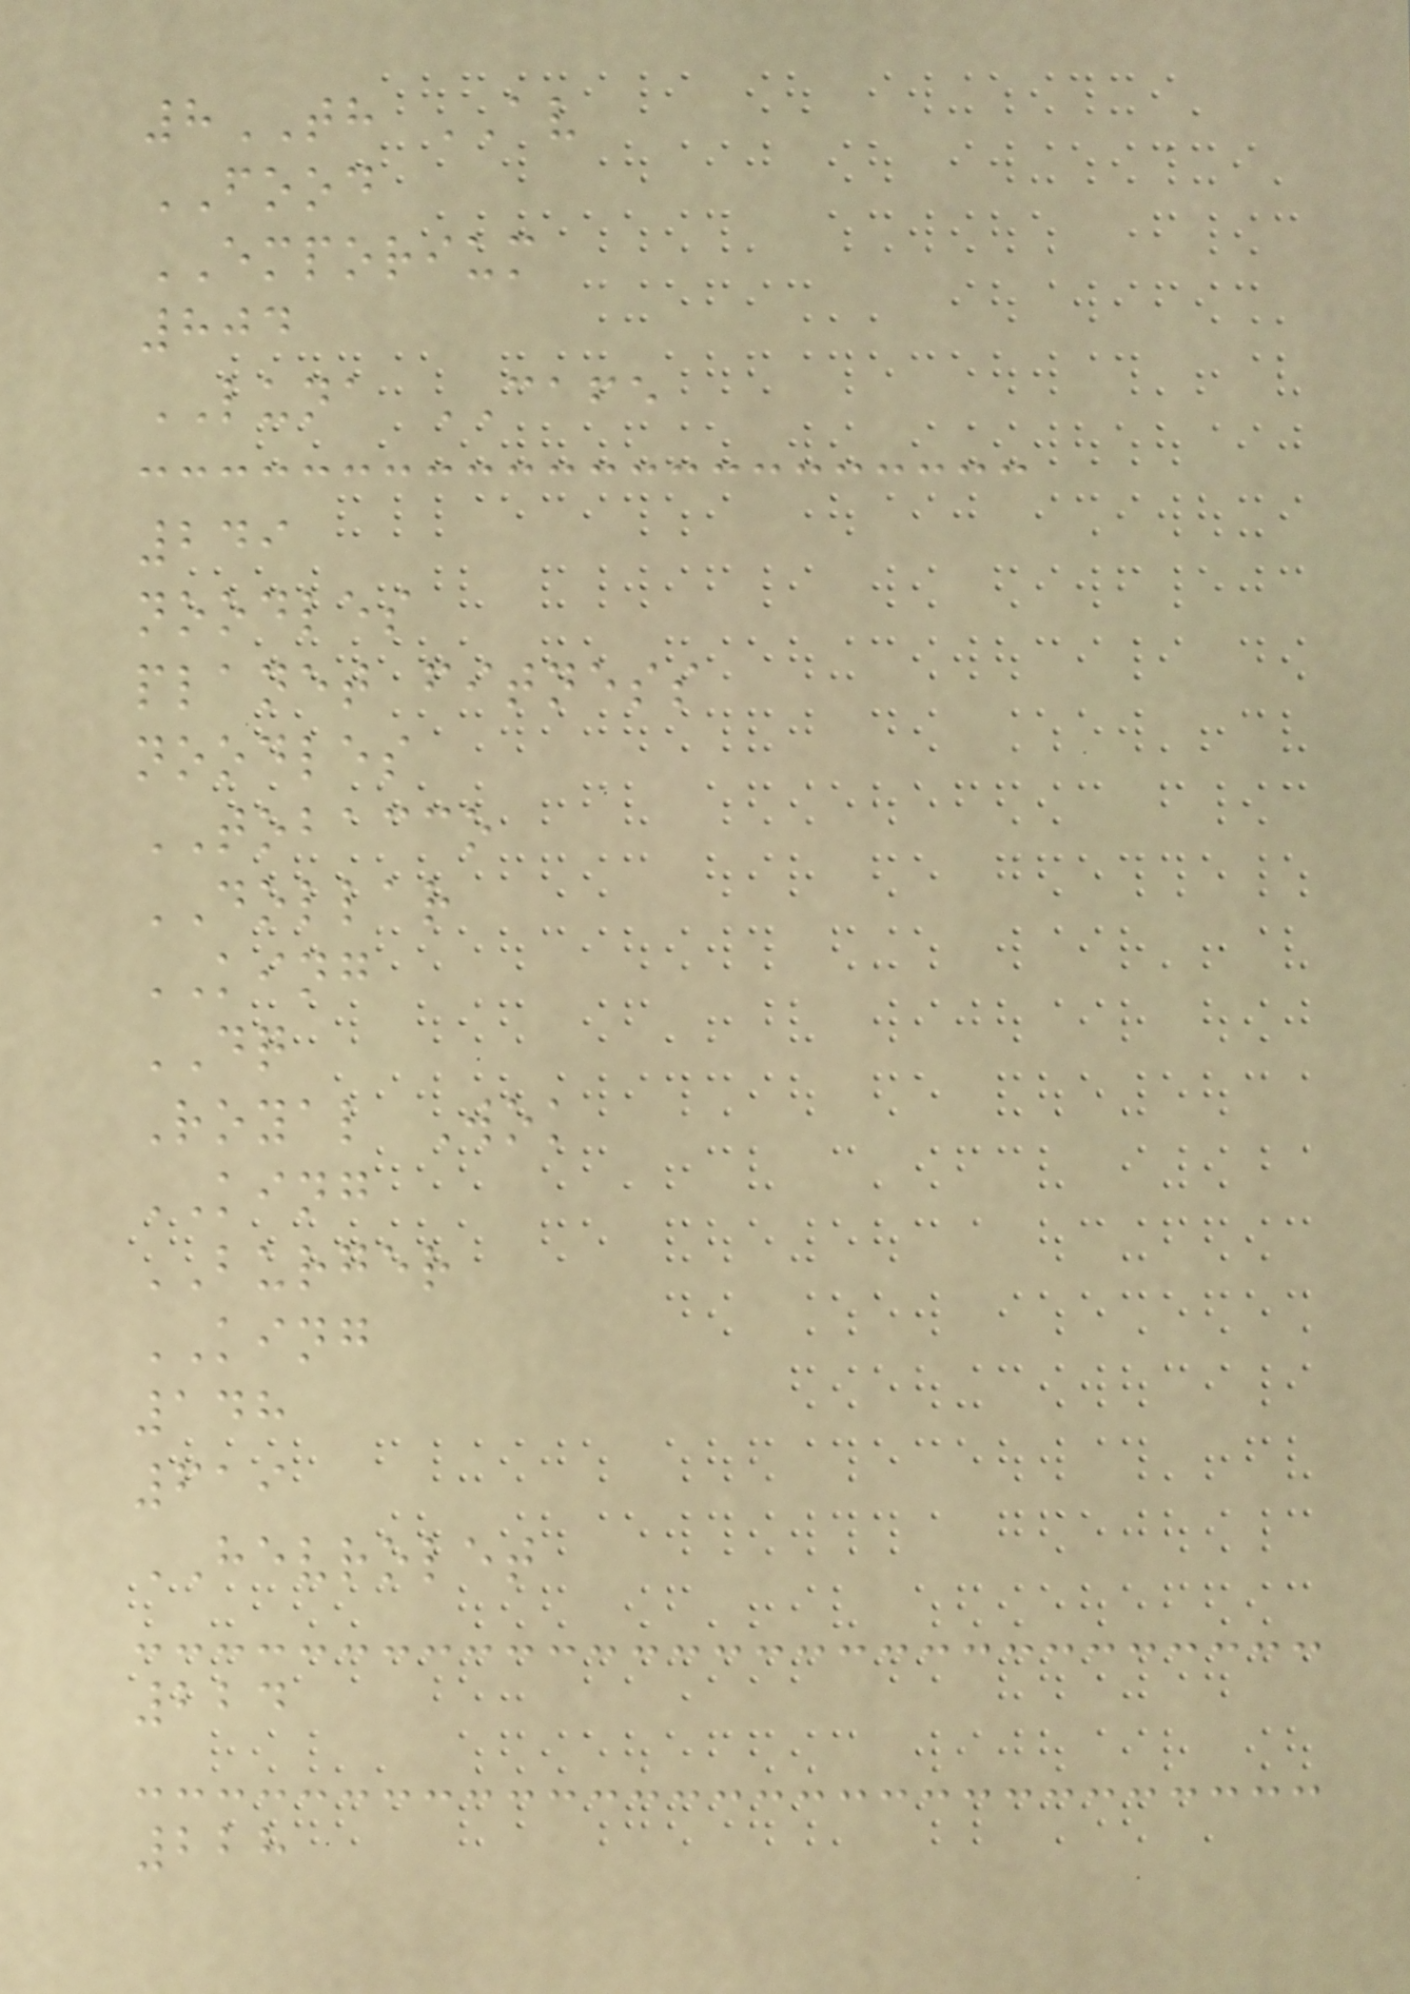8TH AV
FOOD
EMPORIUM
804
LUNA CAFE
249
noodles
planet fitness
noodles
TOBACCO
DOLLAR
KING
DQ
Royal Wok
KING
BURGER
KING
148
619
HEVROLET
224
228
